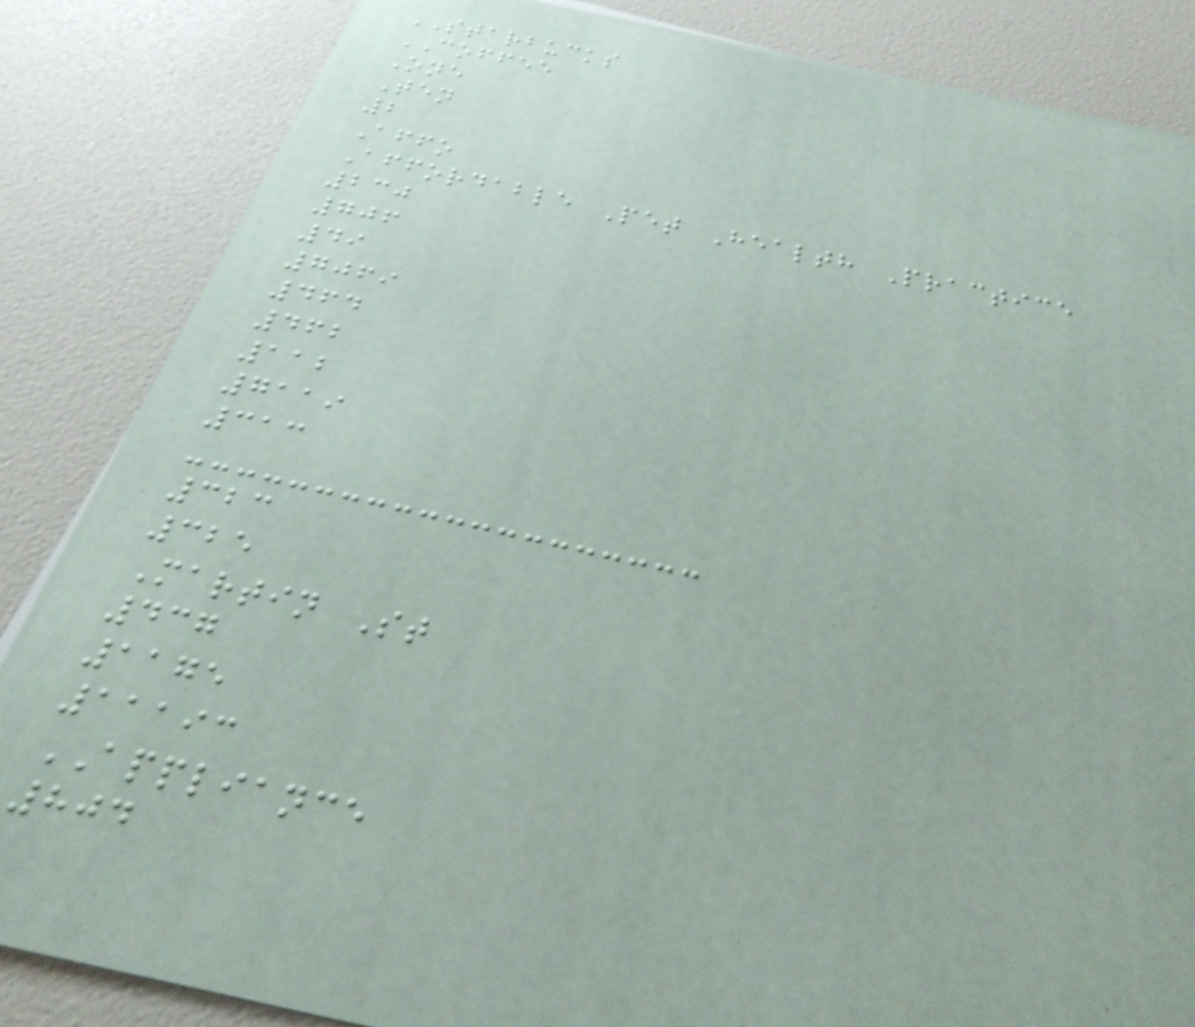STARBUCKS
COFFEE
One
Ten
2
Affo
Affordable Pet Health Practice
230
706
49
7069
464
462
112
7119
313
323
325
Martin St
437
1175
11193
APPLIANCE
804
